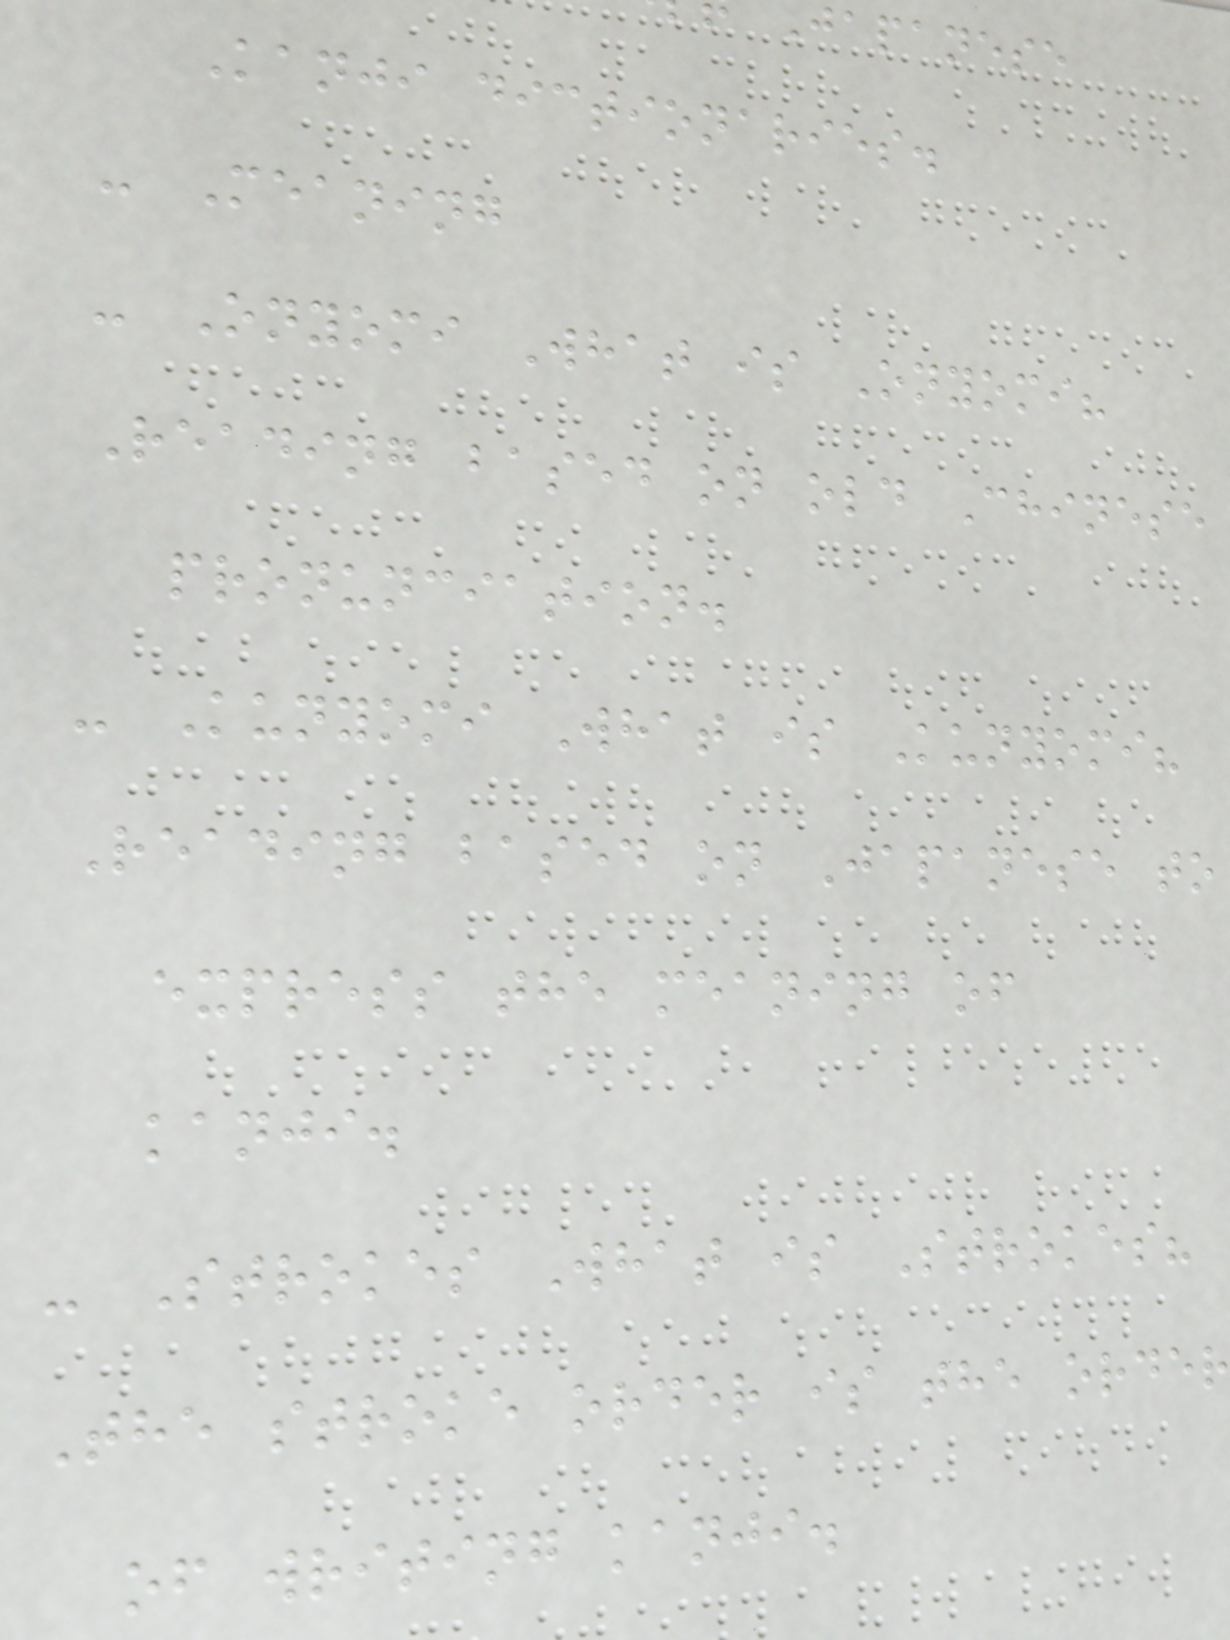japanese
Kanji dictionaries.
- Meaning
- Onyomi What is Onyomi?
Reading based on old Chinese
pronunciation.
- Kunyomi What is Kunyomi?
Reading based on Japanese to
express the meaning of
kanji.
- Strokes What is Strokes?
The stroke order is the order
of writing kanji.
